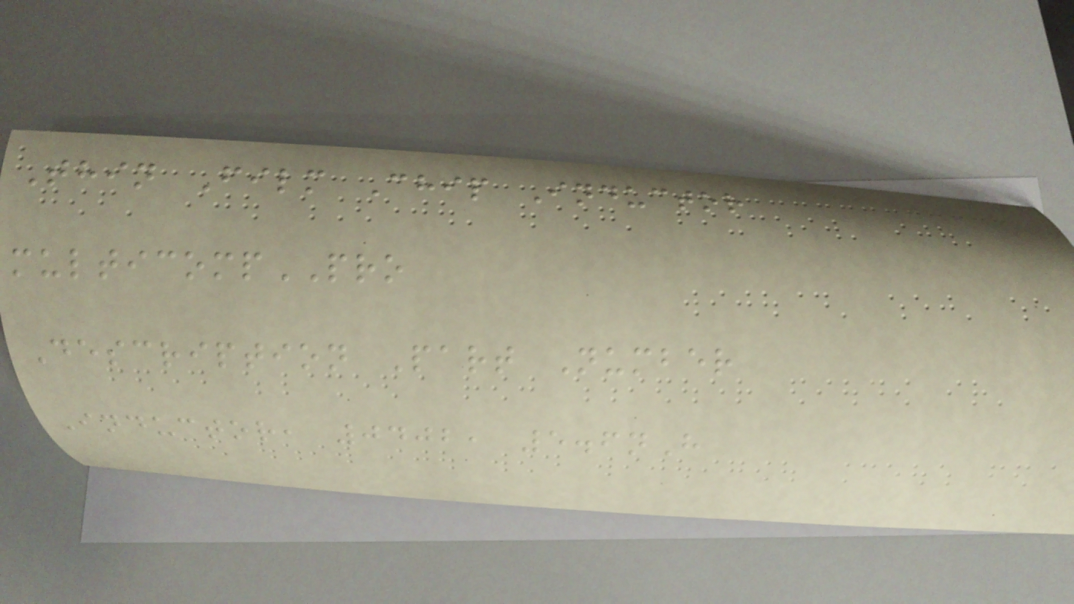Thin Film Chip Inductor
multicompPRO
Description Part Number
Inductor, 0402, 5.6nH
